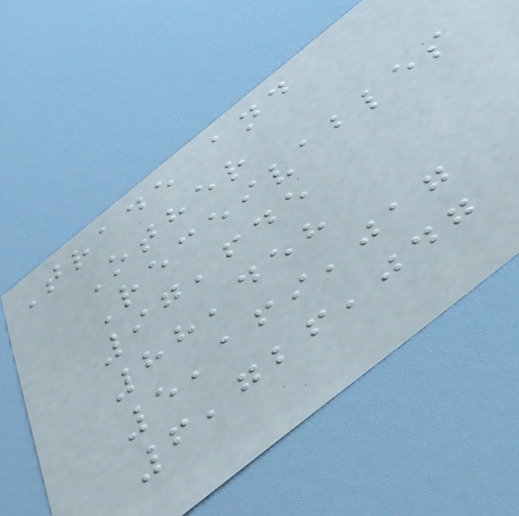Trade and
Other
Receivables
97,645
88,458
5,169,017
6,726,047
